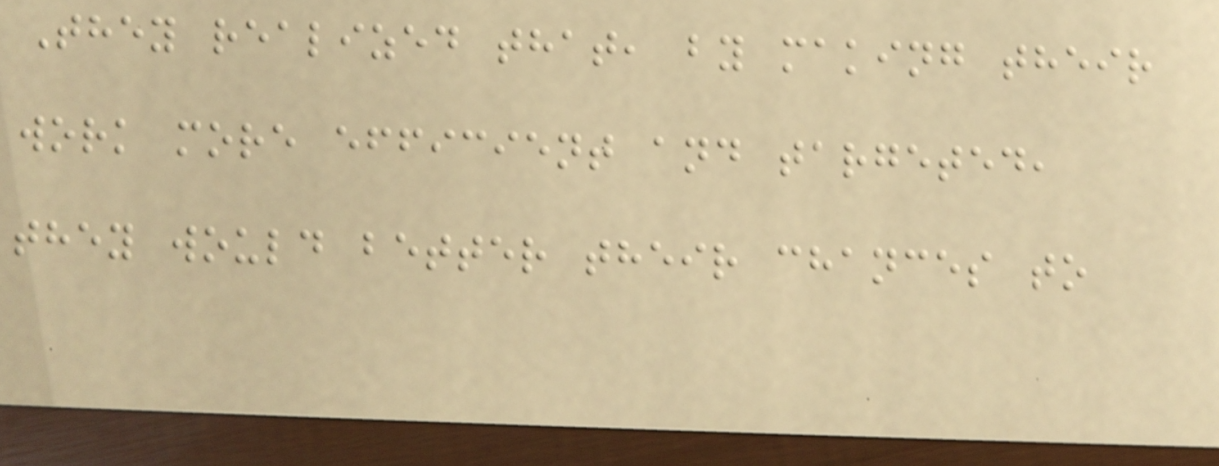They realized that, by making their
work more efficient and targeted,
they would better their chances to
